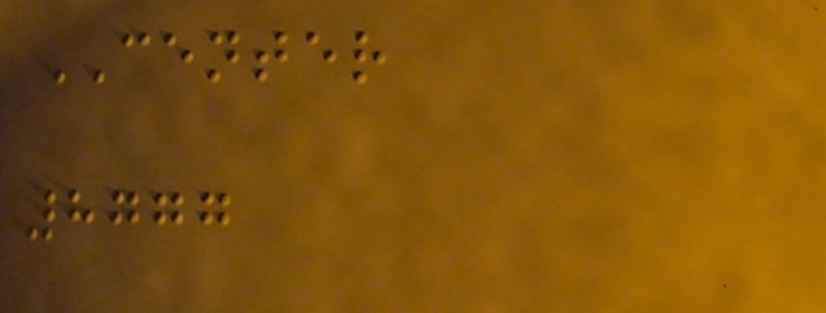CENTER
8777
